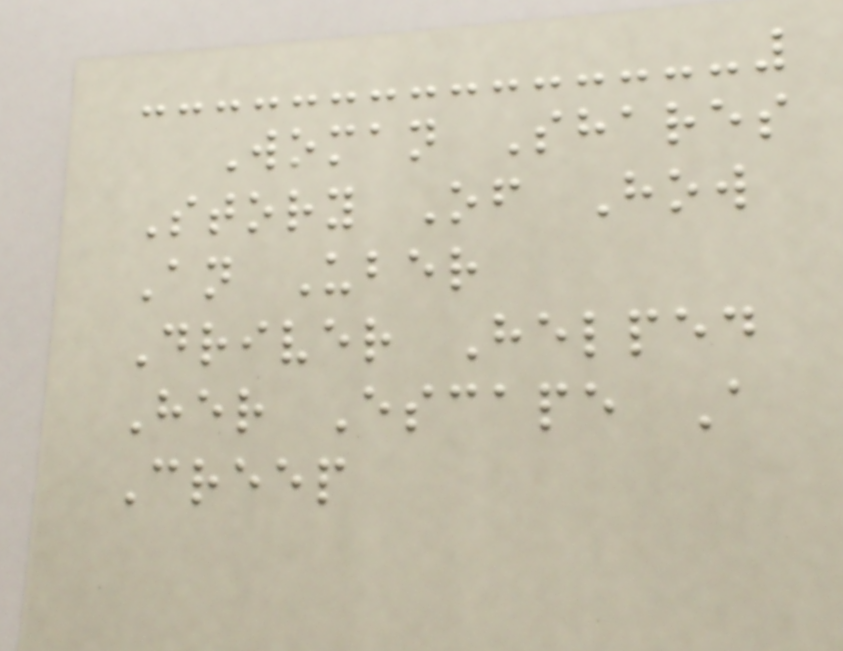Woman Shares
Story Of How
An Uber
Driver Helped
Her Escape A
Creep
